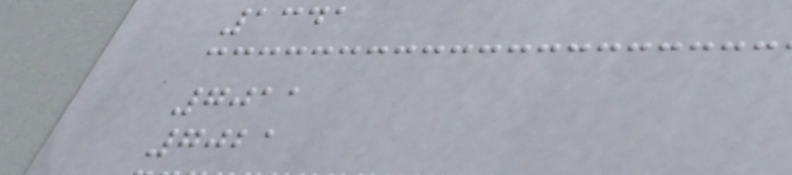1341
7011
7021
